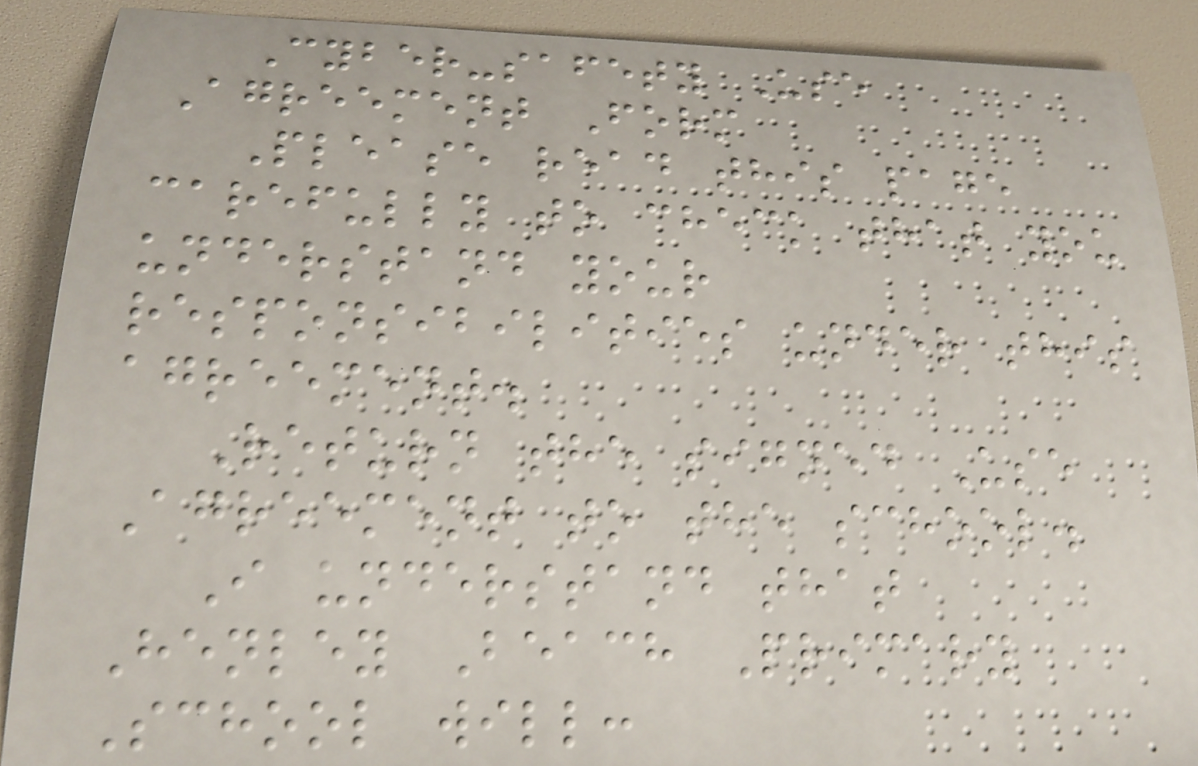Cyber-safety Use
Agreement Form
Please read this page
carefully to check that you
understand your
responsibilities under this
agreement.
Return the signed Use
Agreement to the school.
I understand that
Henley Beach Primary
School will:
